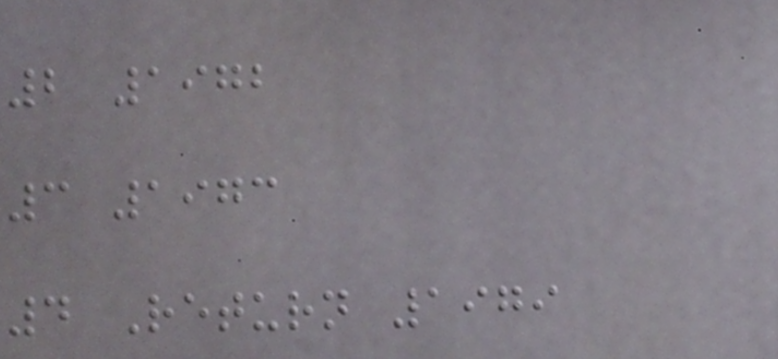2 1972
3 1973
4 Return 1979
